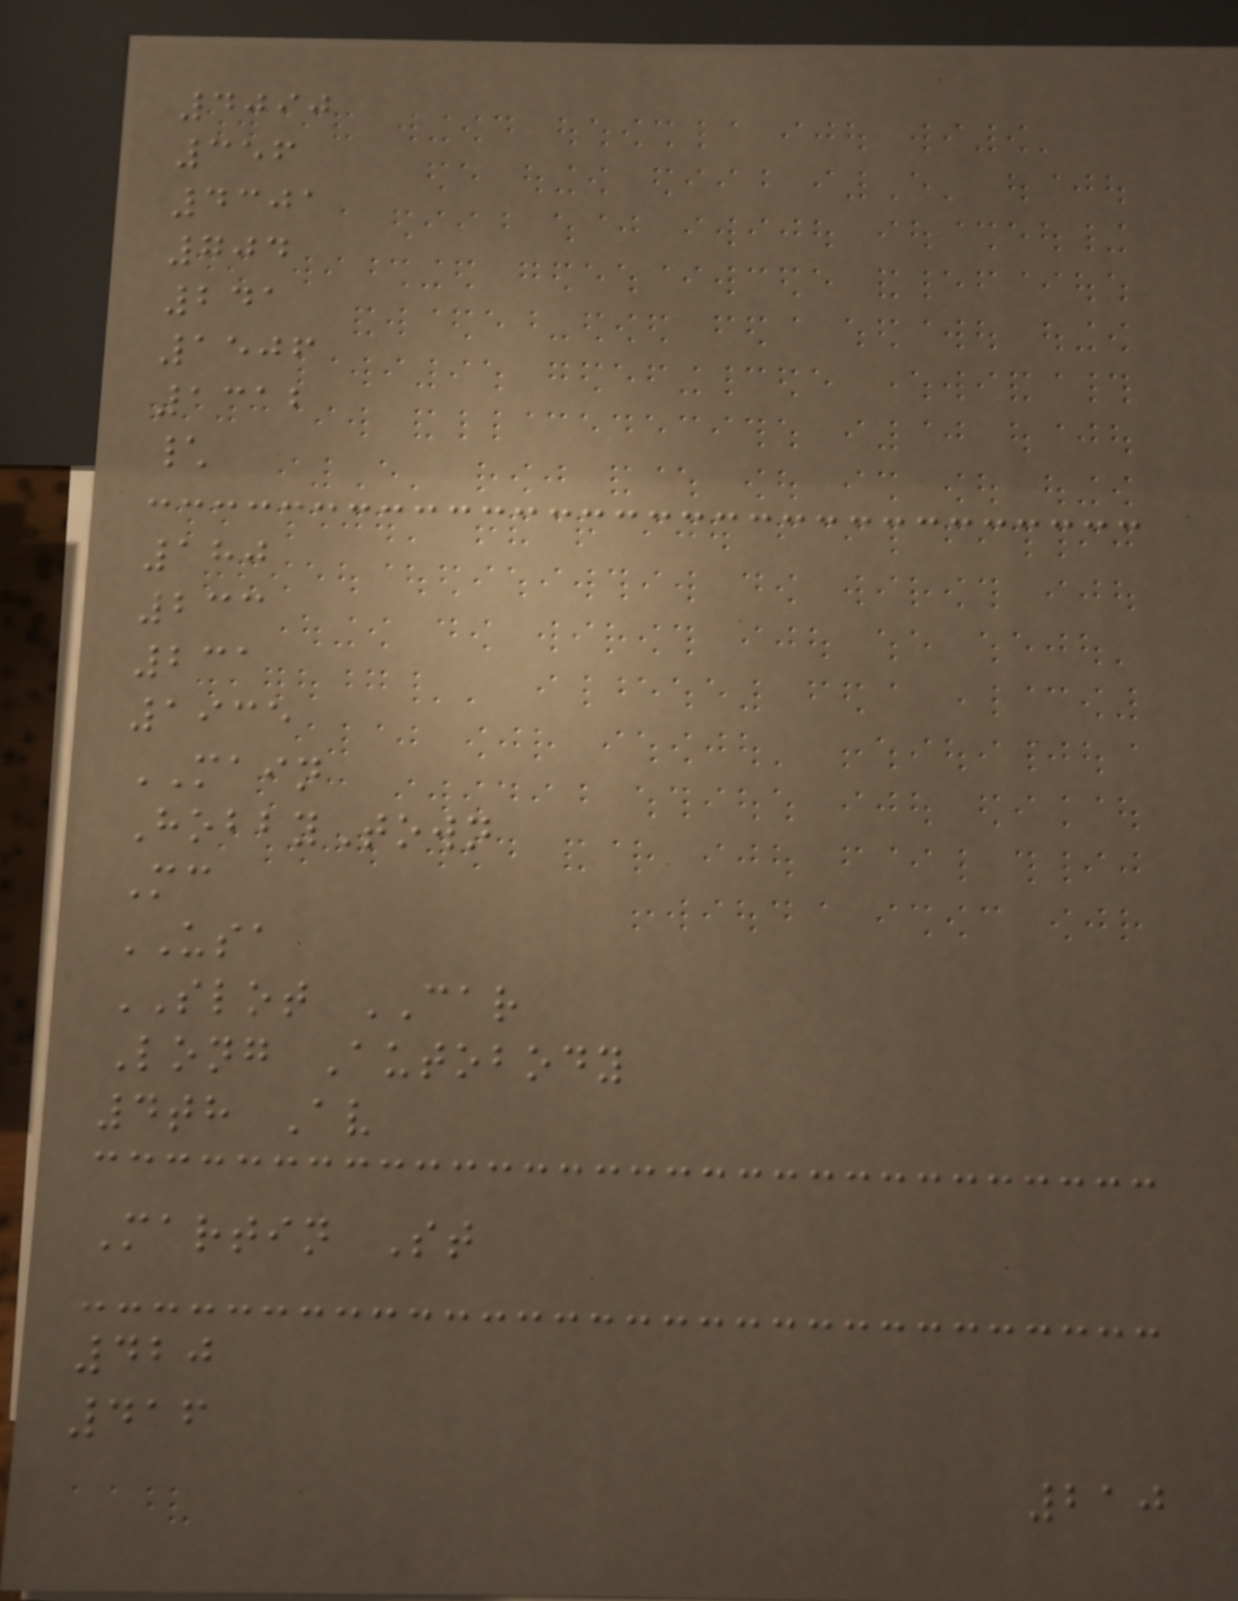4090
356
4301
704
241
1506
1312
\
180
233
231
1935
MAIN
HobbyTown
Mc
USA
SLOT CAR
Long Autobody
4th Av
Martin St
420
416
210
